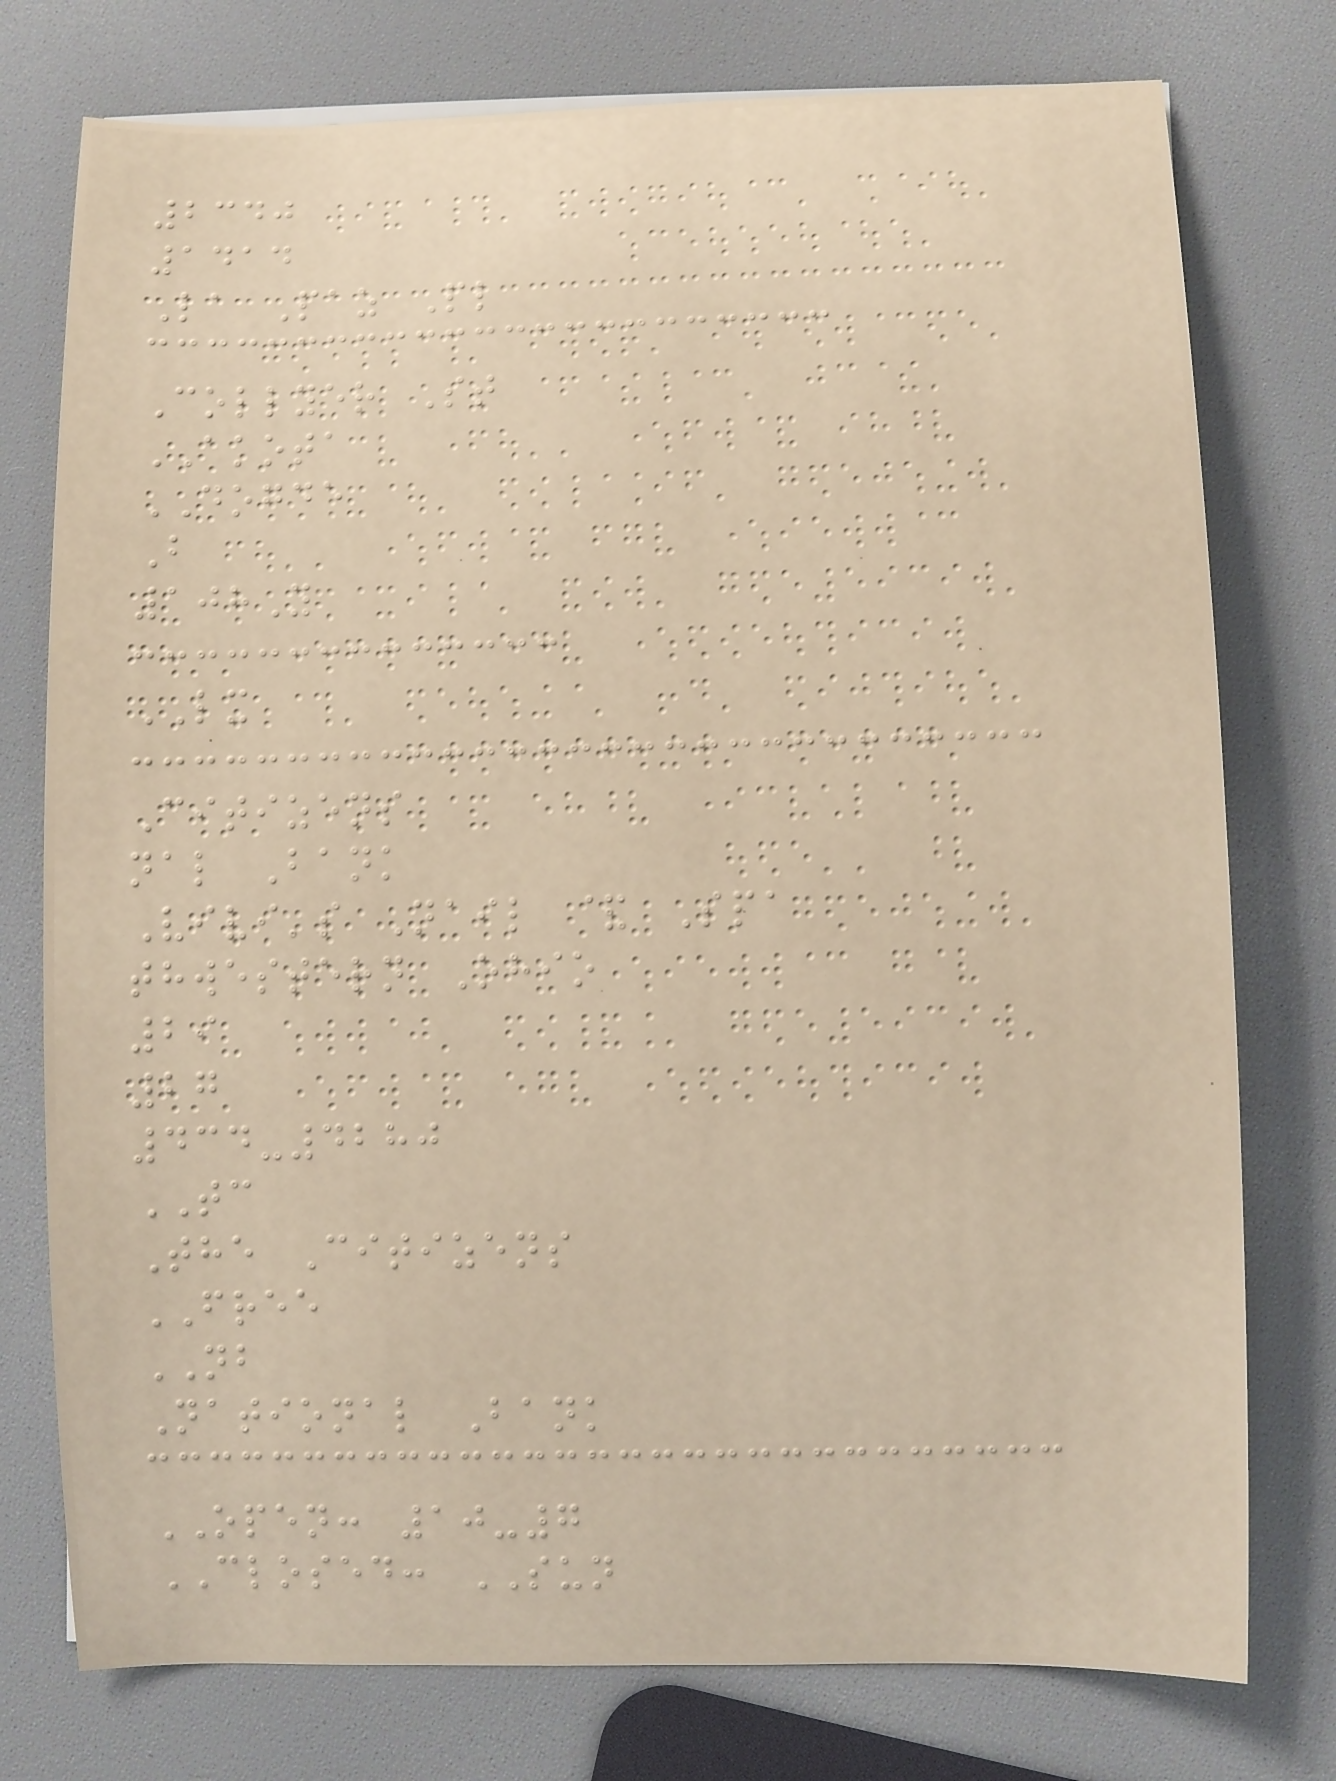2340
1414
La Paz Pl
Collyer St
AKOTA
DOGDE
B
108Y
LX
Citizens
nal Bank
Vivi's Nail & Spa
thwestern Ohio
29
27
434-4280
TC
The Citizens
FREE
NB
National Bank
OPEN: 10-7
CLOSED: SUN
